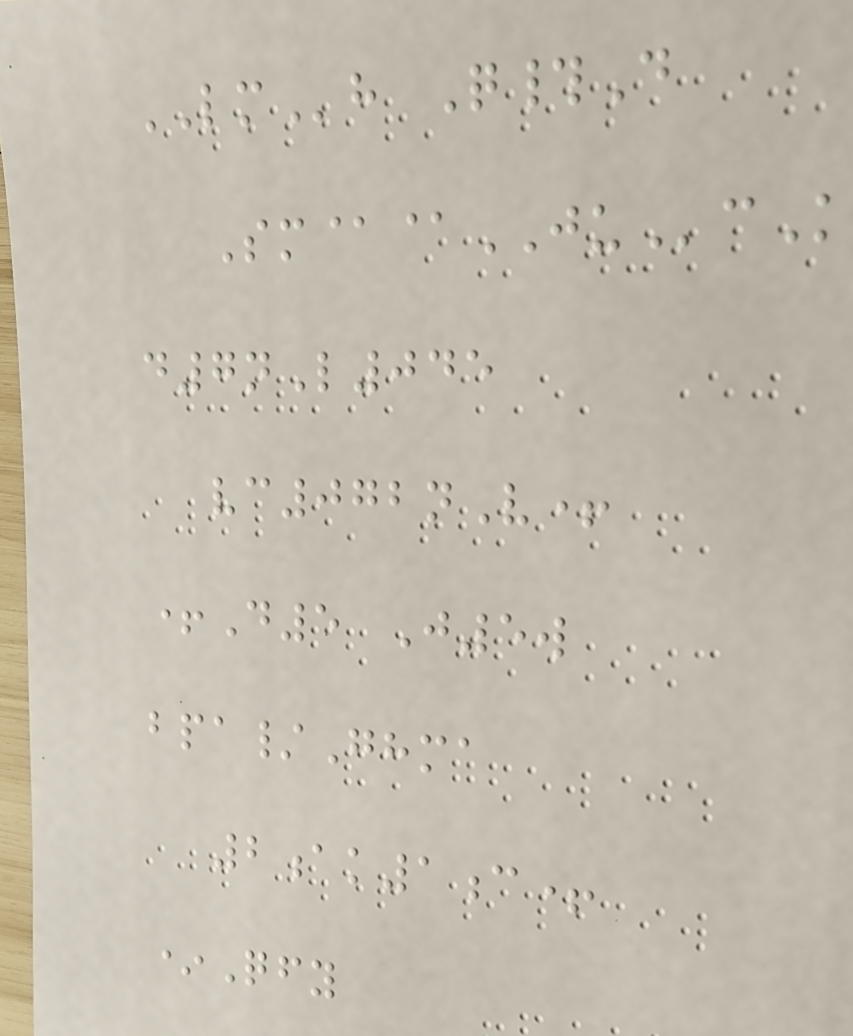LMh Q#D
Sm@@JUcK
d7nL045
vc072nV+
+D5 J5w
bpa/Ghma
2ak1c+
*Qfy
